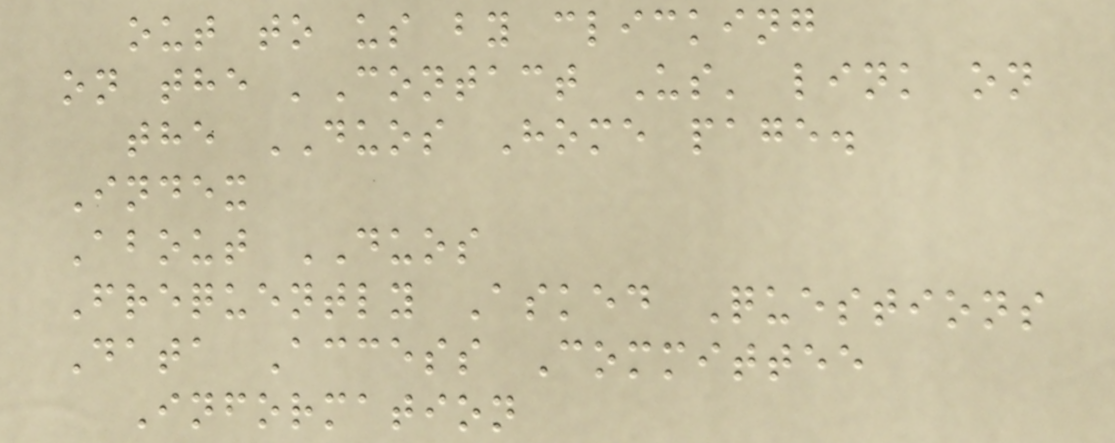out to us by clicking
on the 'Contact Us' link on
the DUOS Home page.
Index
About DUOS
Frequently Asked Questions
Data Access Committee
Information
